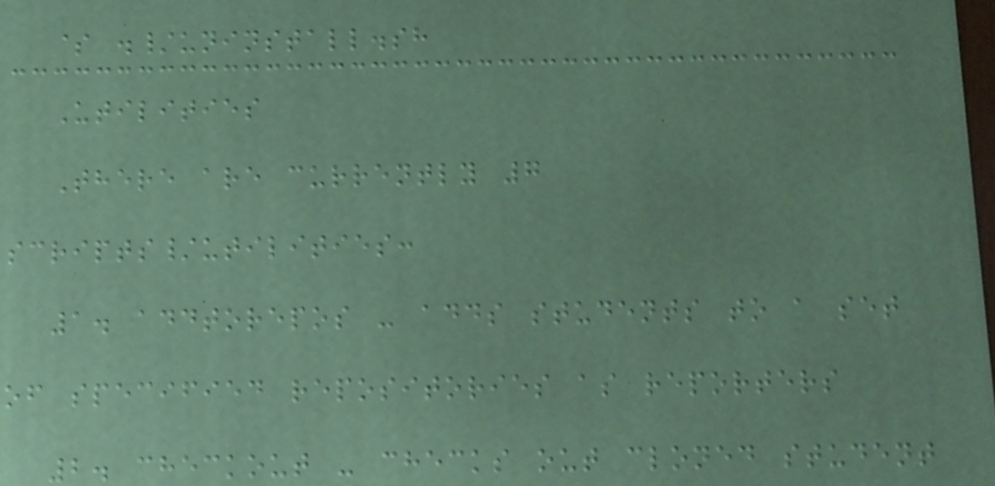$ ./uninstall.sh
Utilities
There are currently 7
scripts/utilities:
1. addtorepos - adds students to a set
of specified repositories as reporters
2. checkout - checks out cloned student
